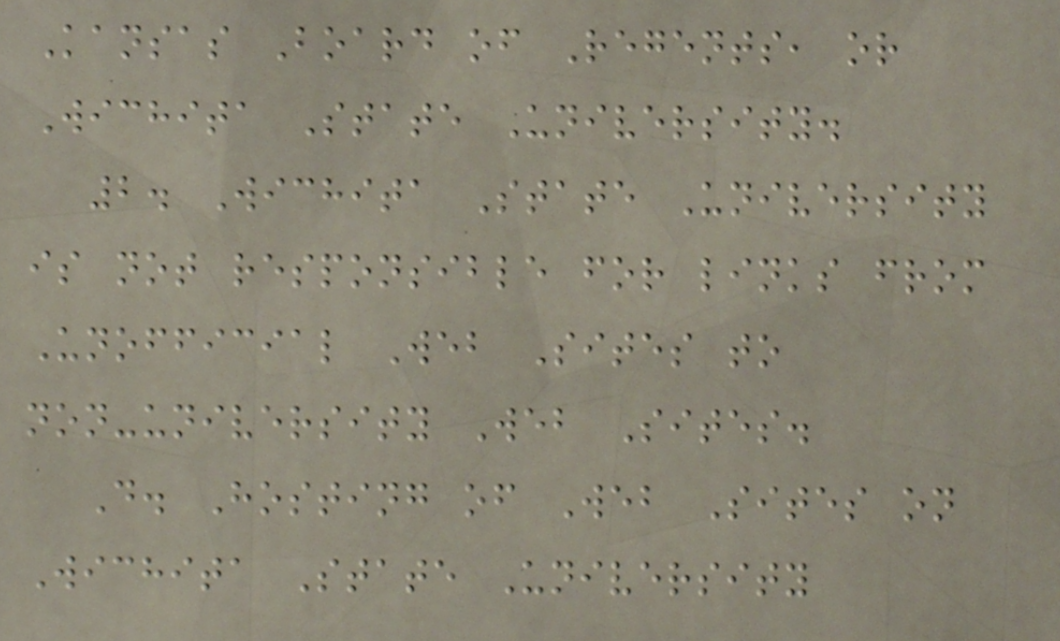Kansas Board of Regents, or
Wichita State University.
2. Wichita State University
is not responsible for links from
Unofficial Web Sites to
non-university Web Sites.
D. Hosting of Web Sites on
Wichita State University
